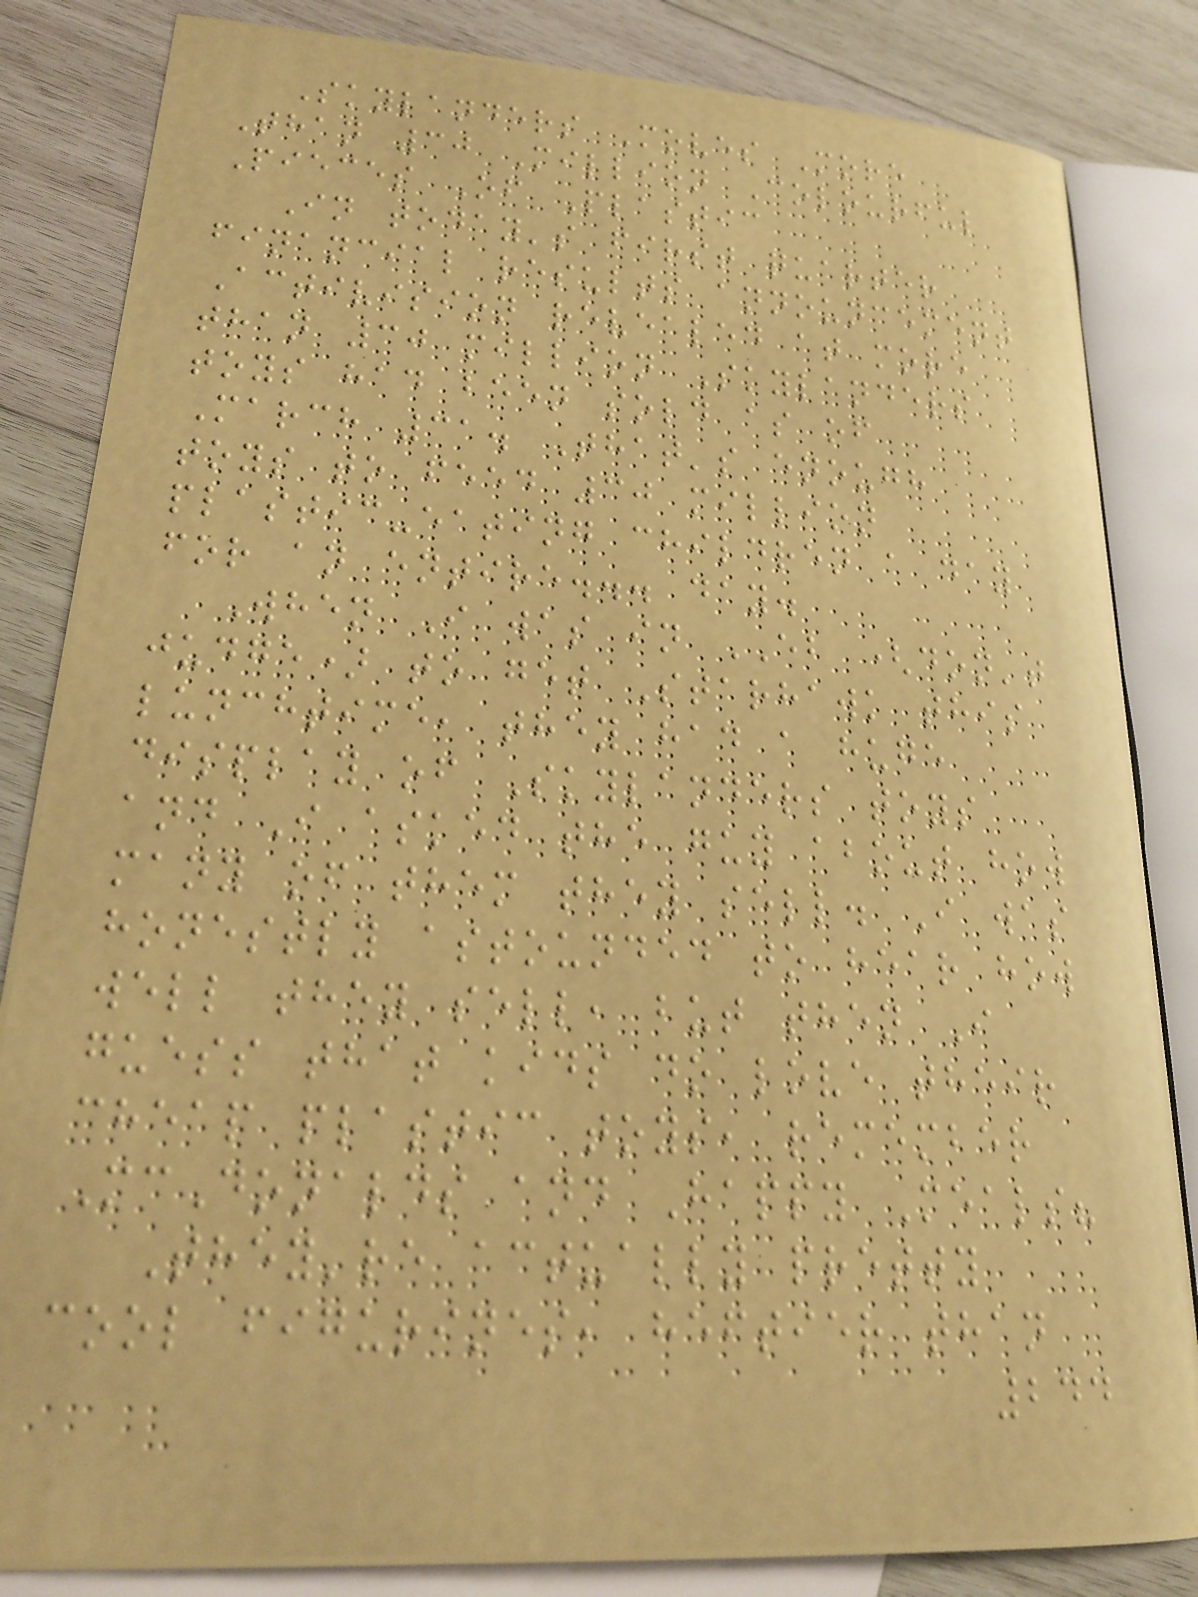Skylanders Moves More
Than 30 Million Colourful
Pieces Of Plastic
In today's first quarter
financial results announcement
Activision revealed at more
than 30 million Skylanders
toys had been sold as of
March 31. That's enough
toys to feed 30 million
plastic-eating children a day
for an entire... day.
When I was in EB (don't
judge) to get Starhawk this
lunchtime, they had a huge
display of Skylanders toys
and I asked the guy about how
many of them they sell. I was
honestly astounded to hear how
well they sell, but then I
guess that kids do love their
cheap plastic toys, remember
McDonalds and Happy Meals?
They're actually pretty
cool figurines, heftier than
244
